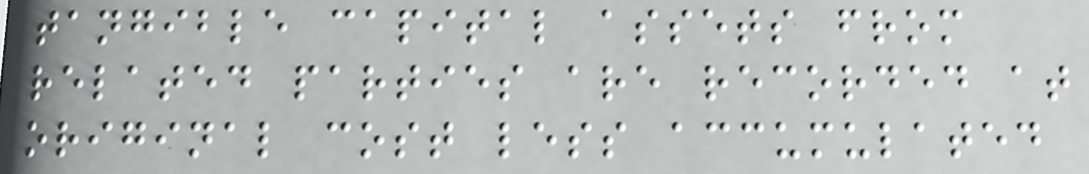tangible capital assets from
related parties are recorded at
original cost less accumulated
